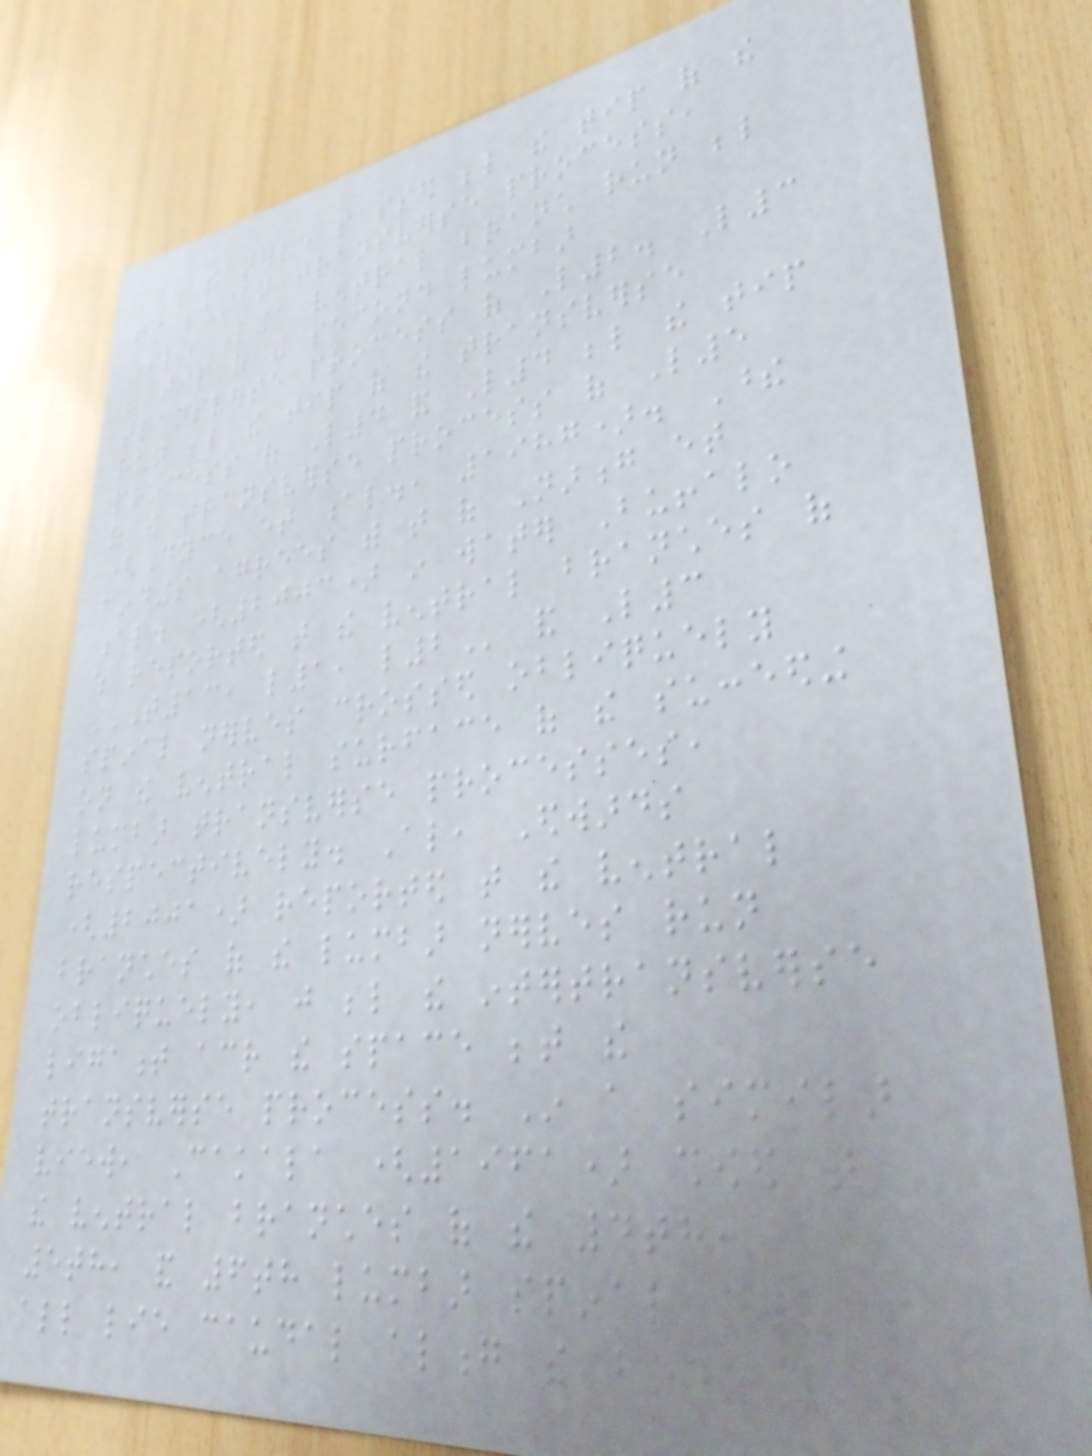of the nerve passed below the tip of the
first lumbar transverse process,
while L1 ventral branch run below
the tip of the second lumbar
transverse process of L2. L3
run below the tip of the transverse
process of L4 and L4 below the tip
of the transverse process of L5
(Dyce et al., 1987). These
findings agrees with that of Narong et
al. (2003) in water Buffalo
which reported that the ventral branches of
T13, L1, L2 and L3
spinal nerves crossed obliquely
on the ventral surface of the succeeding
lumbar transverse processes,
respectively. Also, Edwards
(2001) reported that the ventral
branches of the lumbar nerves run
obliquely, just below the intertransverse
ligament across the space between the
transverse process. In a similar
view, Cakala (1961) showed that
the ventral branches of the 4th,
5th, and 6th lumbar spinal nerves
all lie caudal along the body of the
